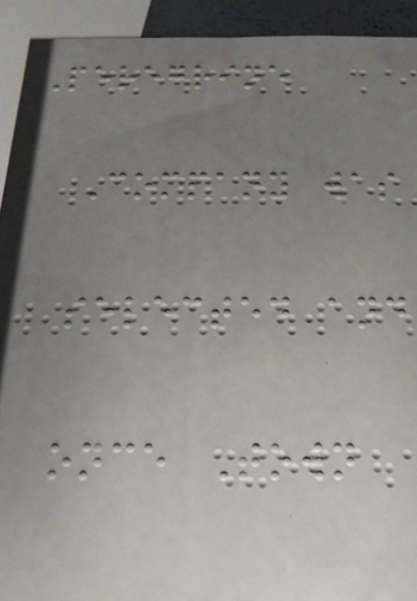Peregrine
Company was
selected and
once Town
